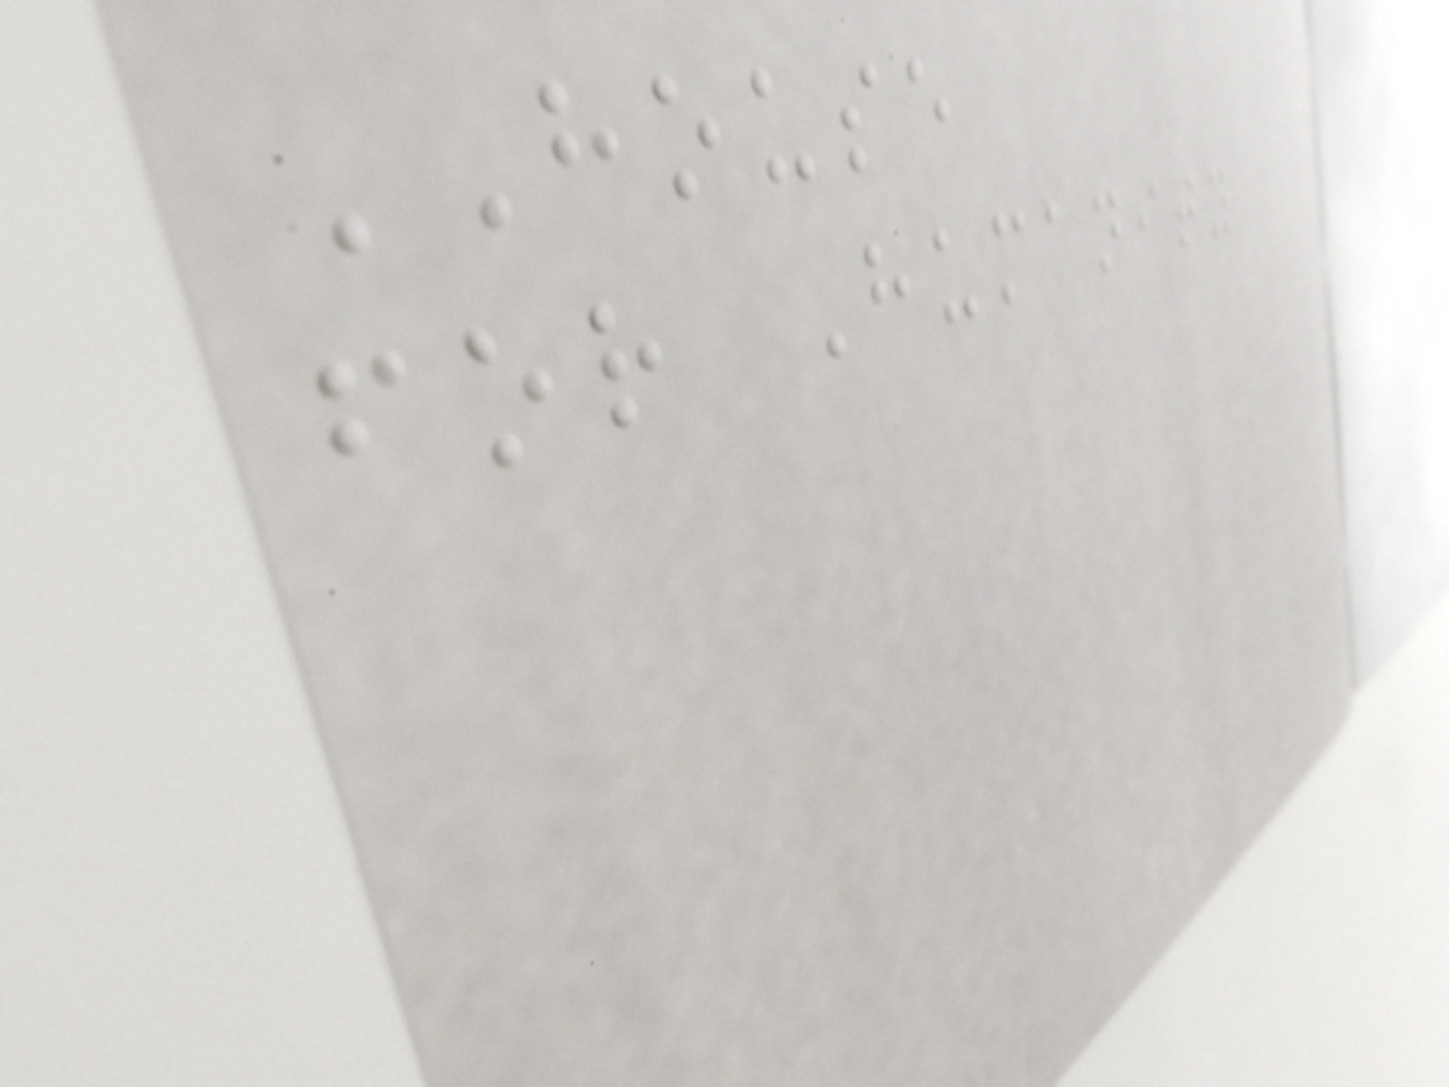HOUSE
for Humanity
